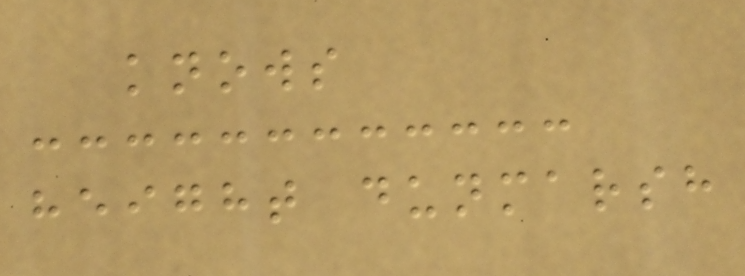knows
height dunmarsh
